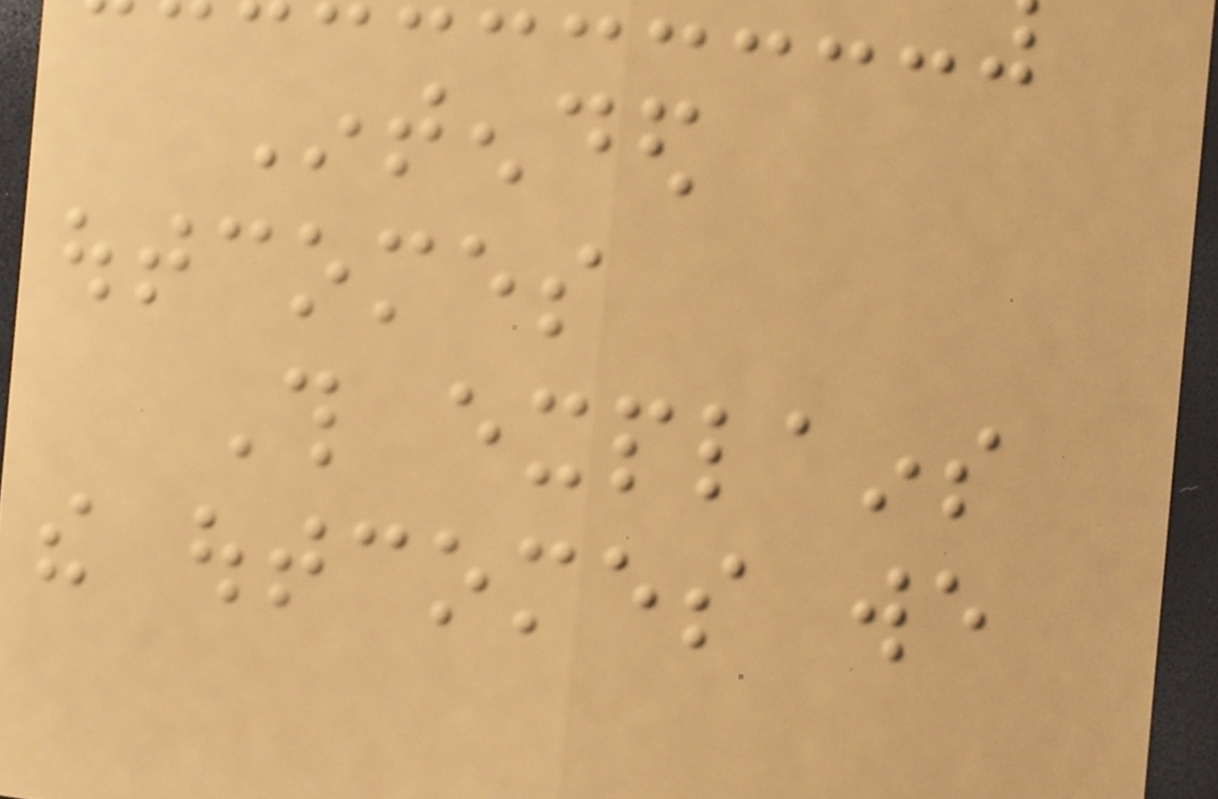Intended
outcomes
This explains
the outcomes we
